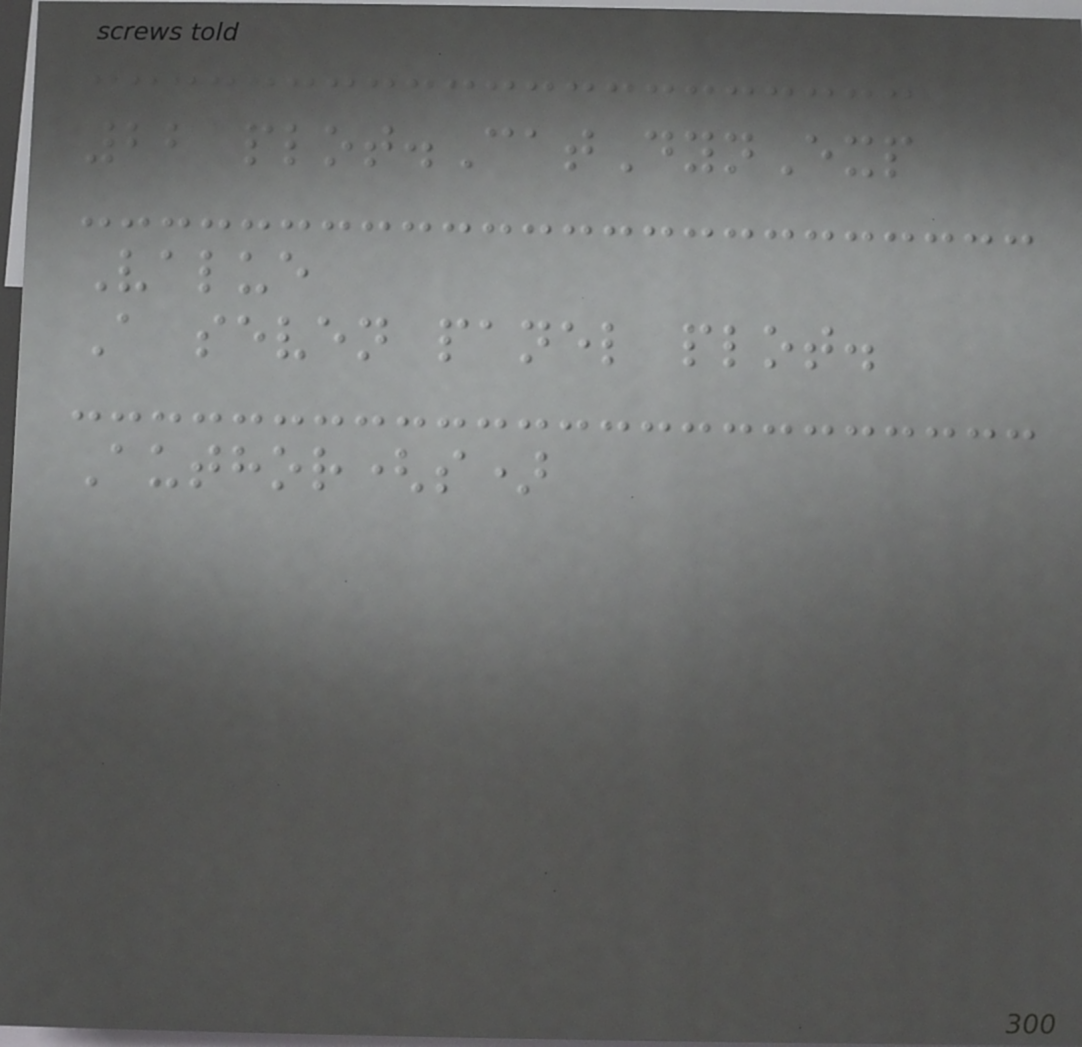22 plot.CatDynExp
Value
A seven panel plot.
Author(s)
